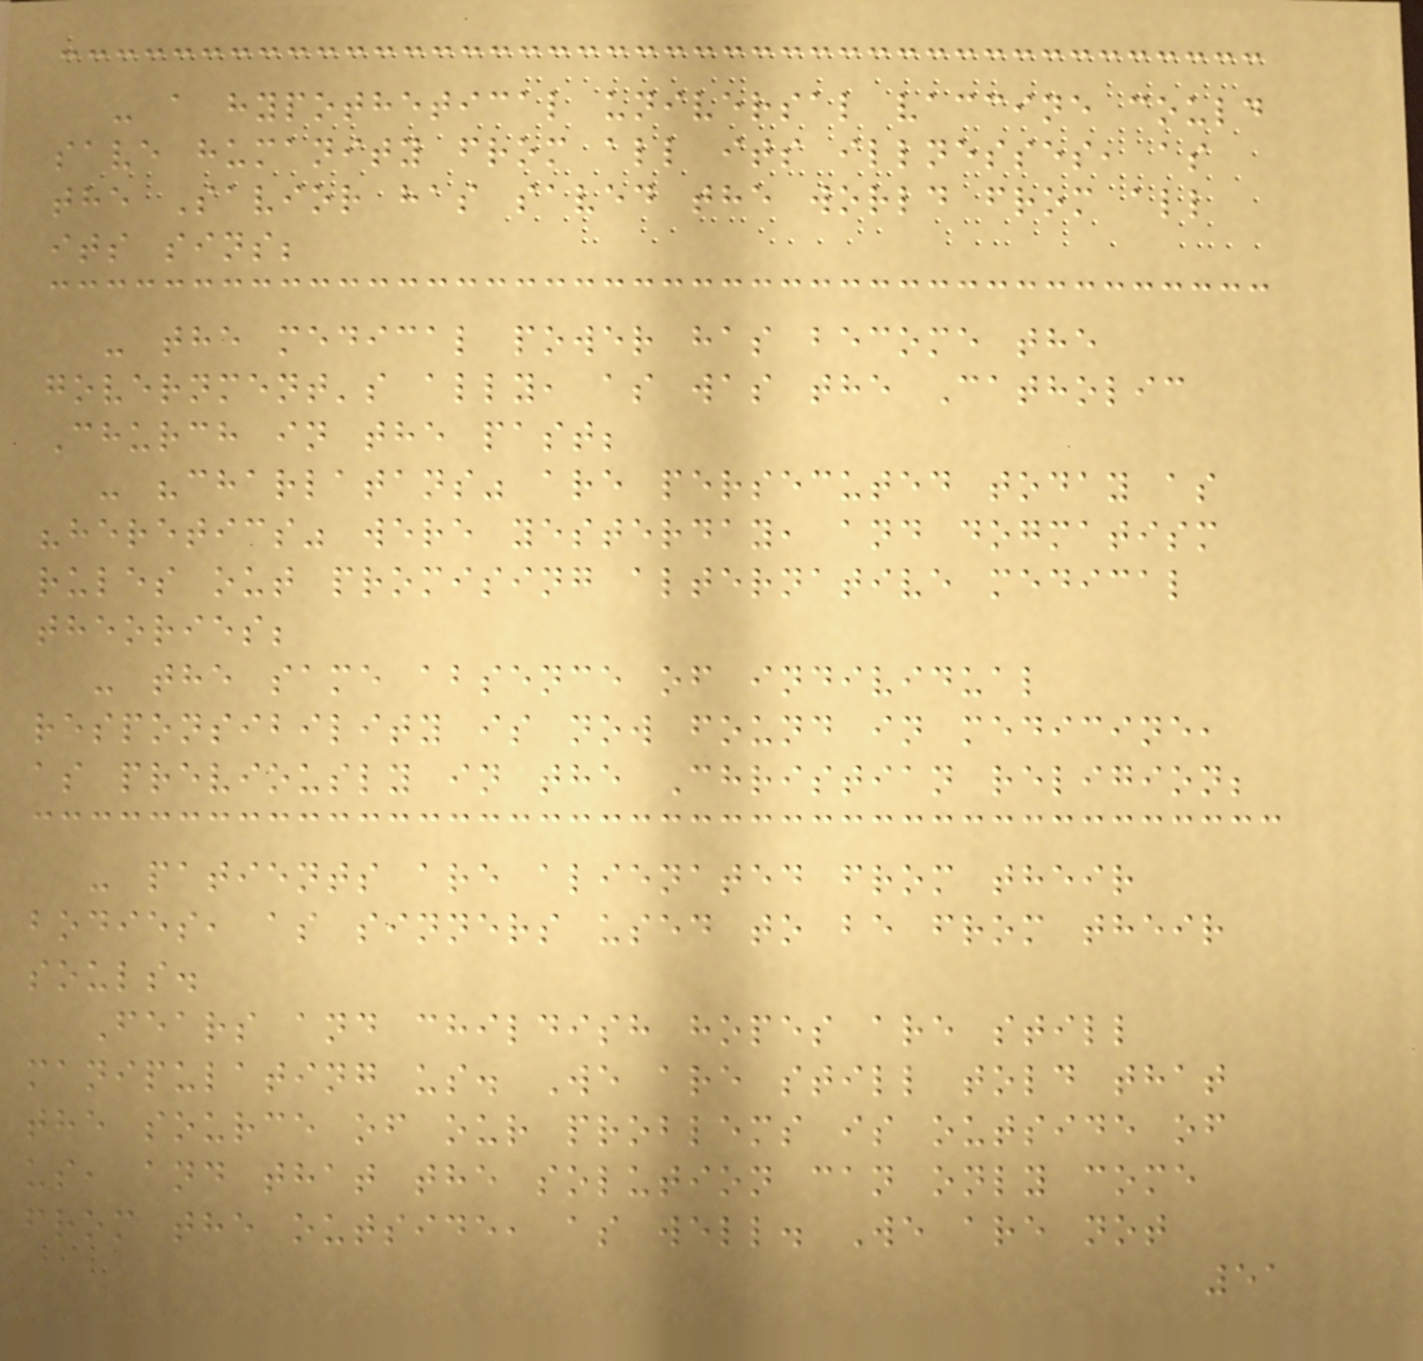- a hypothetical universal vaccine could
save humanity from all its illnesses, as
the Savior has saved the world from all
its sins;
- the medical power has become the
government's ally, as was the Catholic
Church in the past;
- "charlatans" are persecuted today as
"heretics" were yesterday, and dogmatism
rules out promising alternative medical
theories;
- the same absence of individual
responsibility is now found in medicine,
as previously in the Christian religion;
- patients are alienated from their
bodies, as sinners used to be from their
souls.
Fears and childish hopes are still
manipulating us. We are still told that
the source of our problems is outside of
us, and that the solution can only come
from the outside, as well. We are not
51
